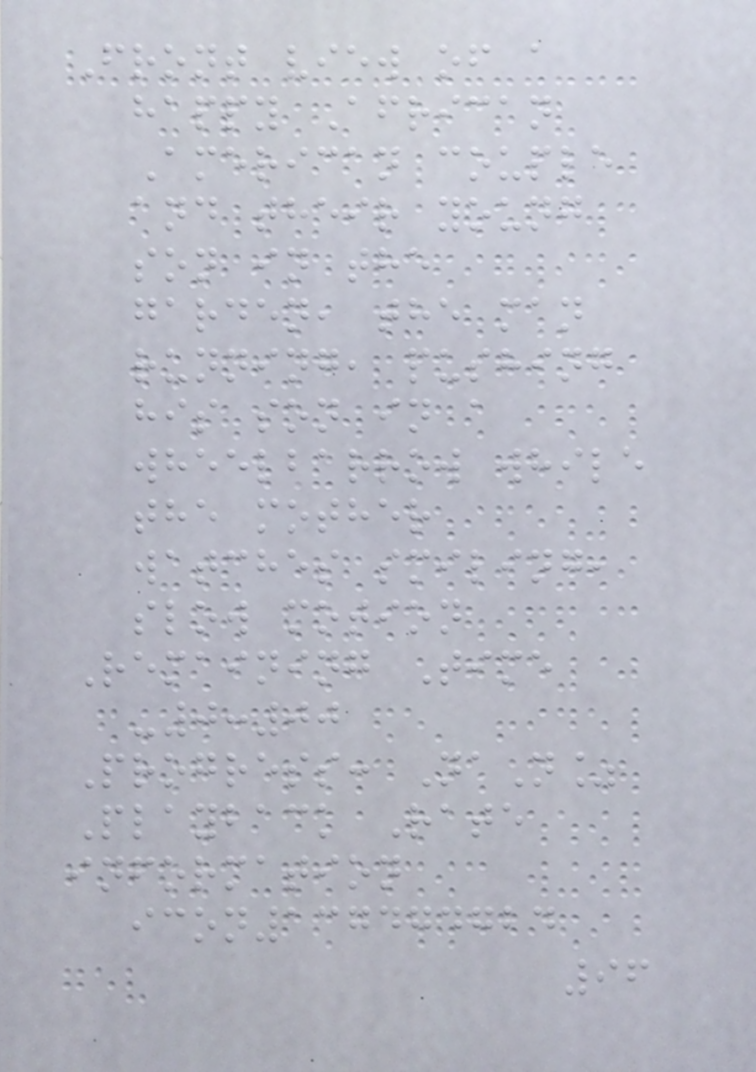Front view of a
happy African
American couple
and their young
son in the
garden, the man
running, pushing
his son in a
wheelbarrow while
the mother
watches smiling,
slow motion
Remaining Time
-0:00
Progress: NaN%
Playback Rate
information
icon137474724
96
